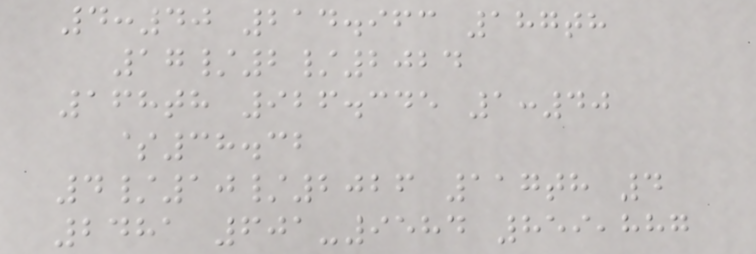4:40 214.963 187th
17/2/2024
168th 926.345 1:40
$38.32
4/10/2026 117th 4
2481 601-9584 859,887
